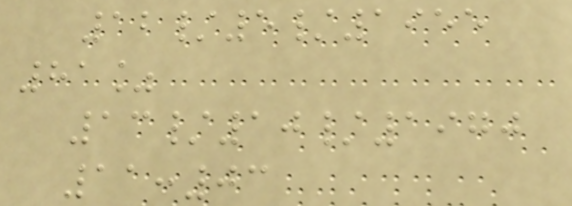12/5/1955
81%
13/10/1970
11:03
